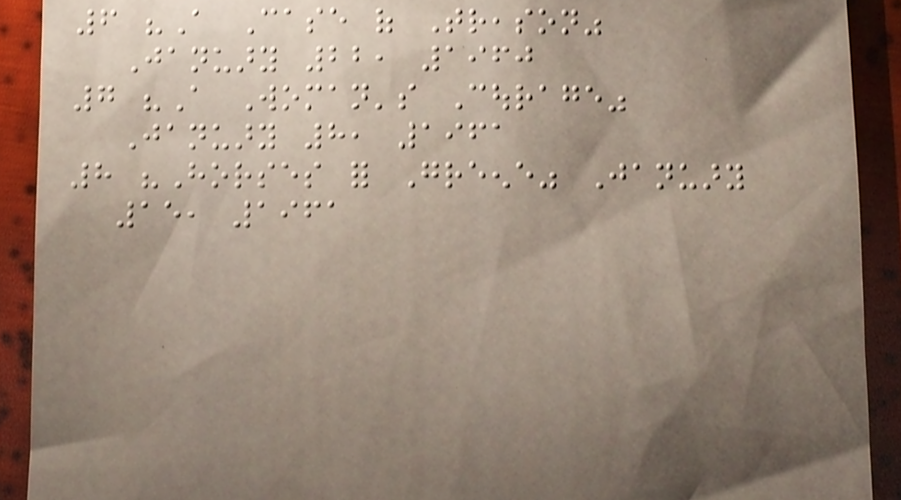6 "A Case of Treason"
January 22, 1960
7 "A Woman's Courage"
January 8, 1961
8 "Horses for Greene" January
15, 1961
